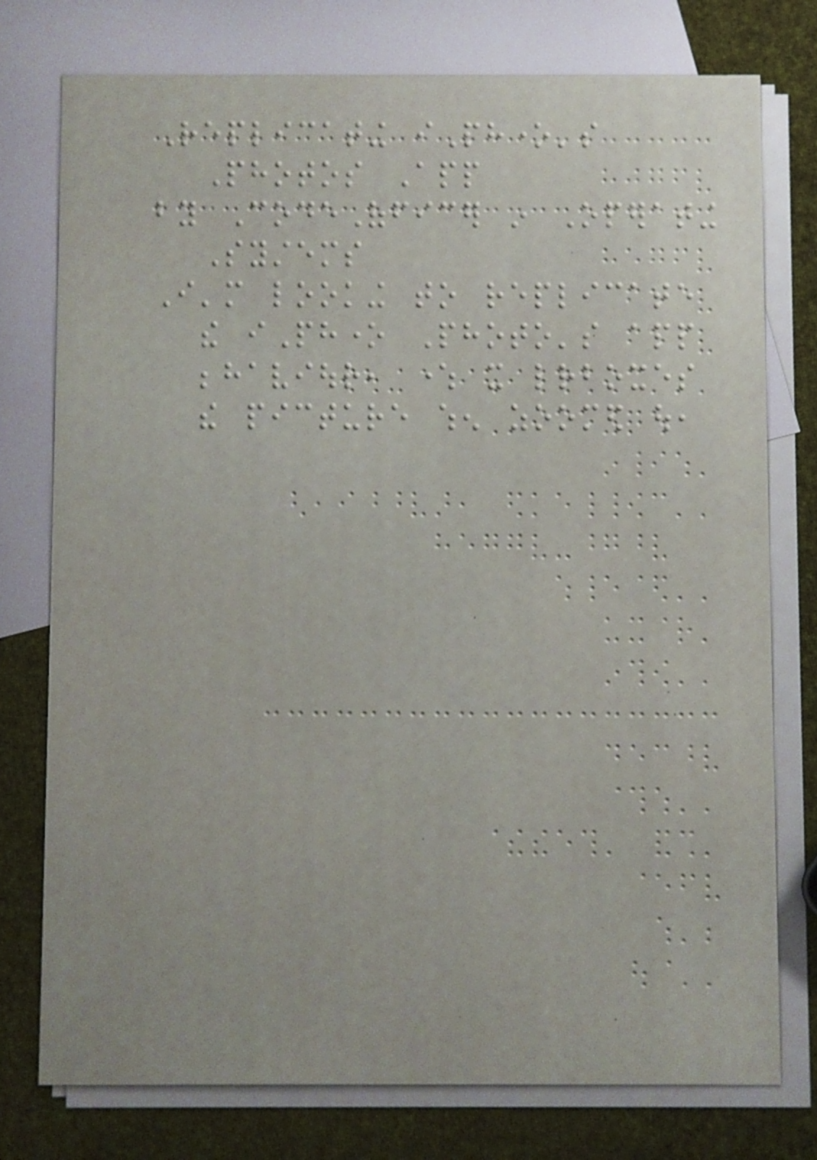Replicating iPhone's
Photos App
by CodeOfficer in Operating
Systems
I'm looking to replicate
the iPhone Photo's app
behaviour, where it letterboxes
the picture when zoomed out,
